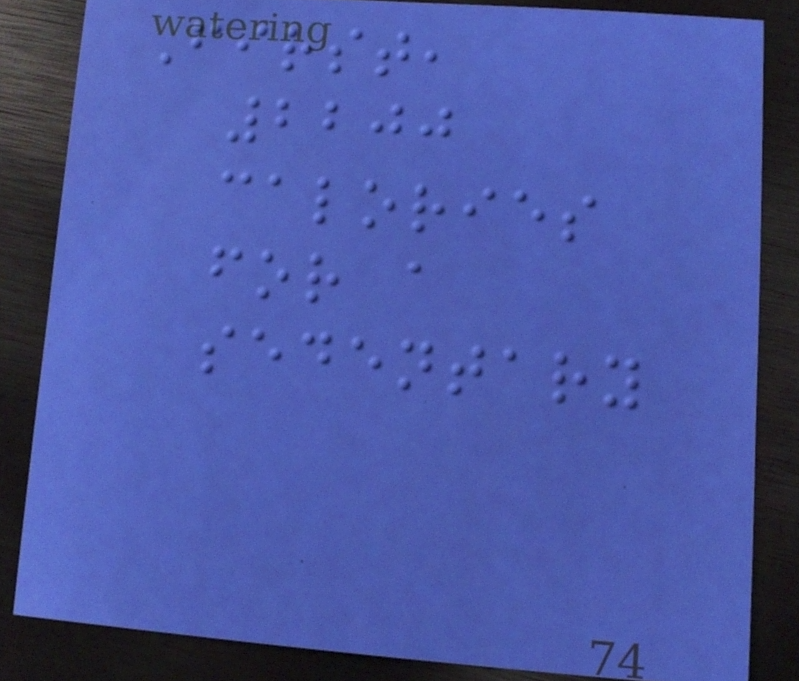First,
2200
calories
for a
sedentary
